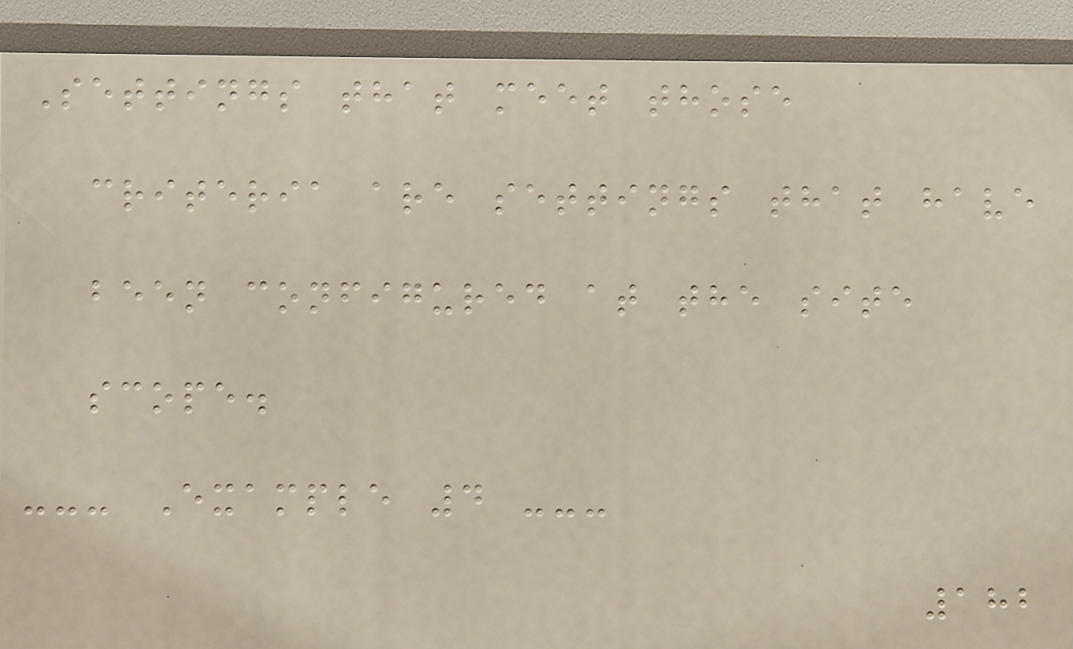Settings that meet those
criteria are settings that have
been configured at the site
scope.
--- Example 4 ---
182
